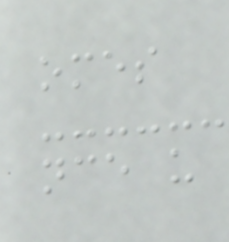omes
nce u
